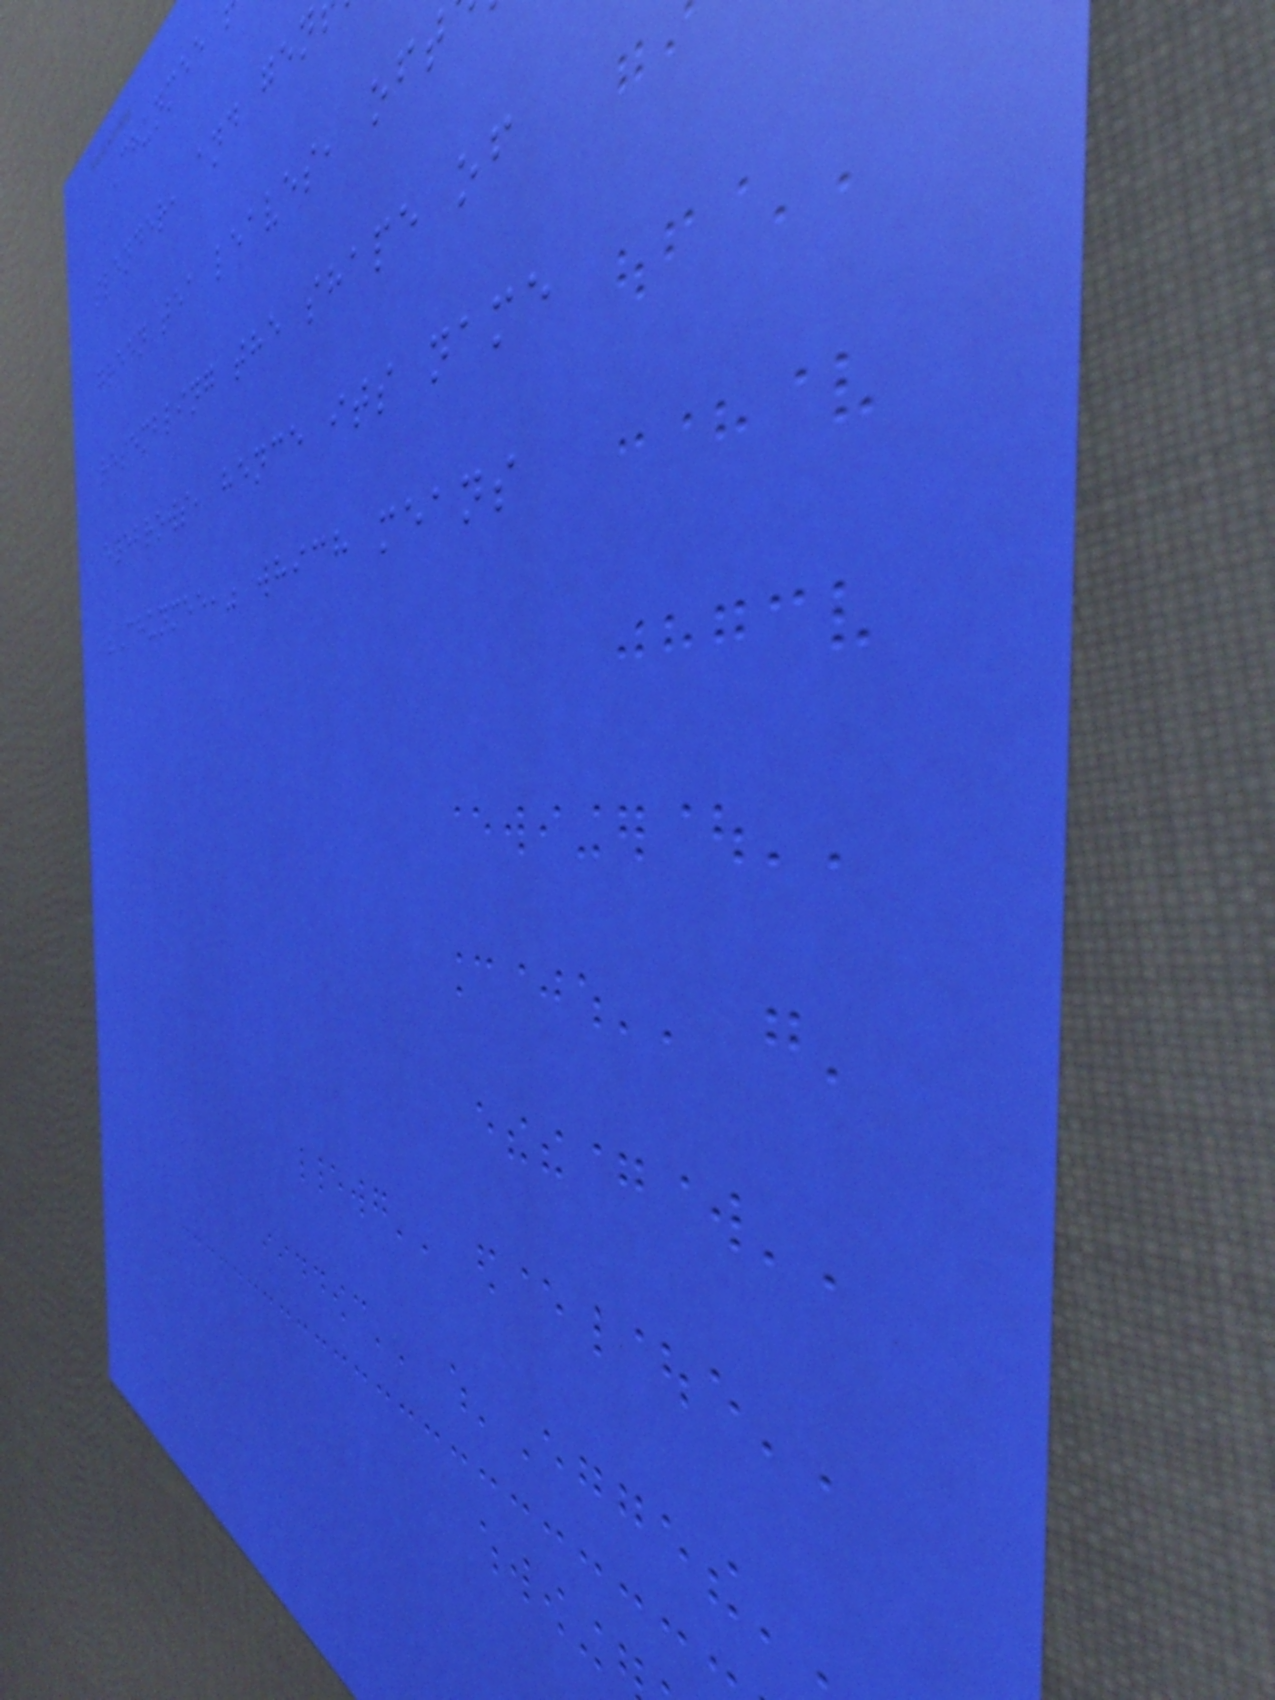Chunmee
slender, and gen
green tea leaves, oft
resembling the shape of
eyebrows, hence its name
"Chunmee," which means
